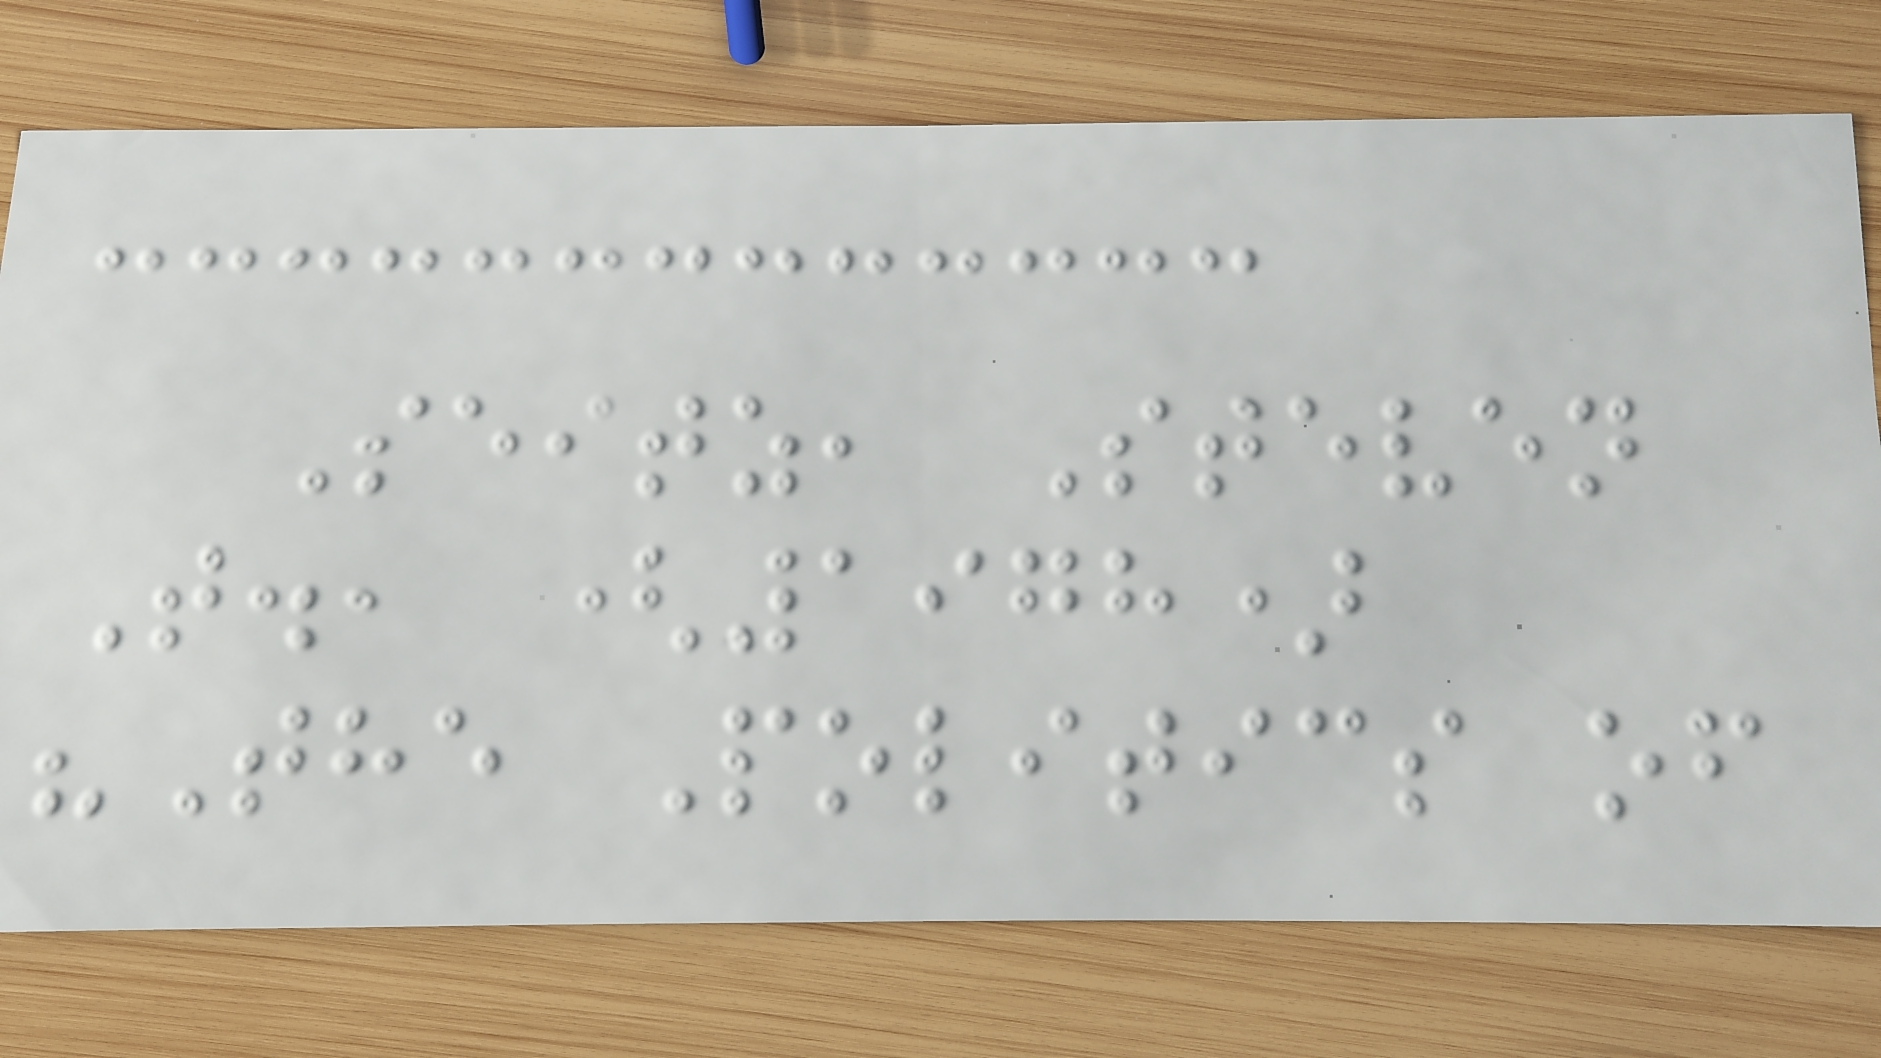Seitz, Steven
T., (1978)
"The Politics of
